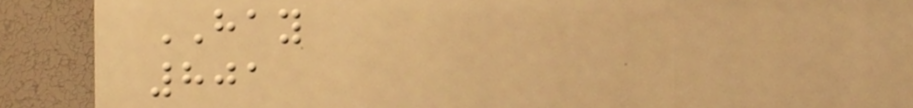HAY
801
